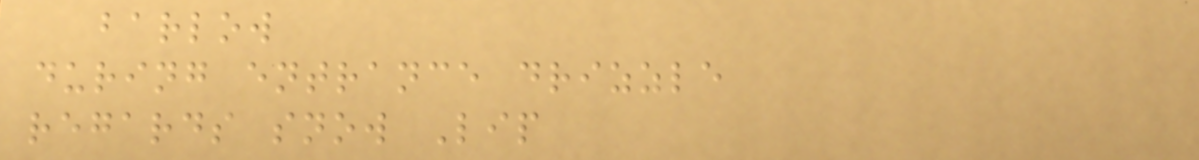barlow
during entrance drizzle
regards snow Lip
